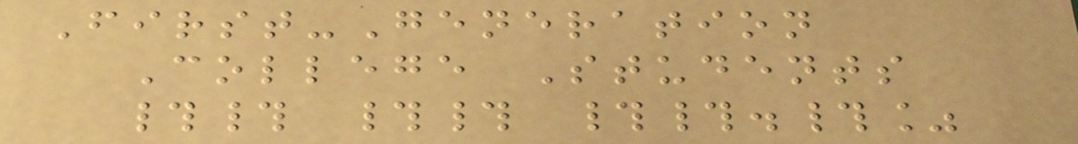First-Generation
College Students
## ## ##.#%
